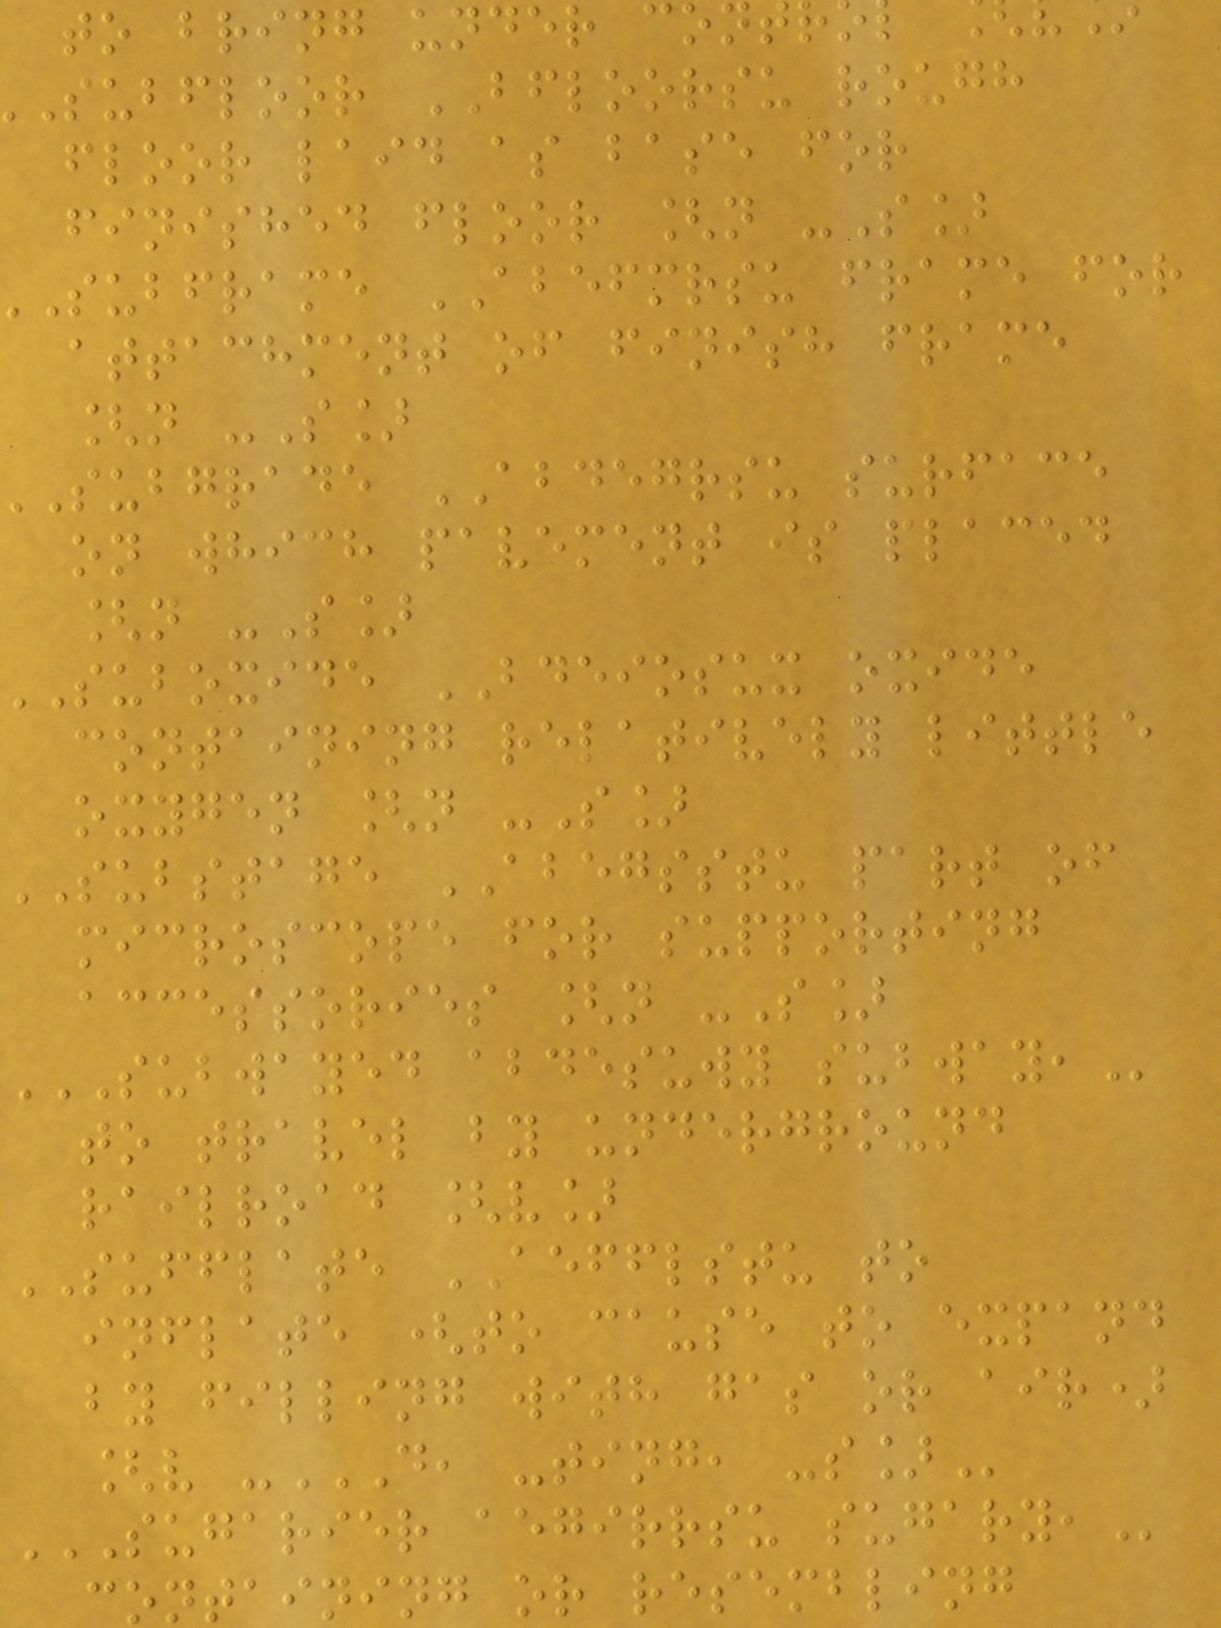to bring under co
subfloor BFLOORSU rough
floor laid as base for
finished floor [n -S]
subframe ABEFMRSU frame for
attachment of finish frame
[n -S]
subgrade ABDEGRSU surface
on which pavement is placed
[n -S]
suboxide BDEIOSUX oxide
containing relatively little
oxygen [n -S]
substage ABEGSSTU part of
microscope for supporting
accessories [n -S]
SUBWAYED ABDESUWY SUBWAY,
to travel by underground
railroad [v]
SUFFLATE AEFFLSTU to
inflate (to cause to expand
by filling with gas or air)
[v -D, -TING, -S]
SUGARIER AEGIRRSU SUGARY,
containing or resembling
